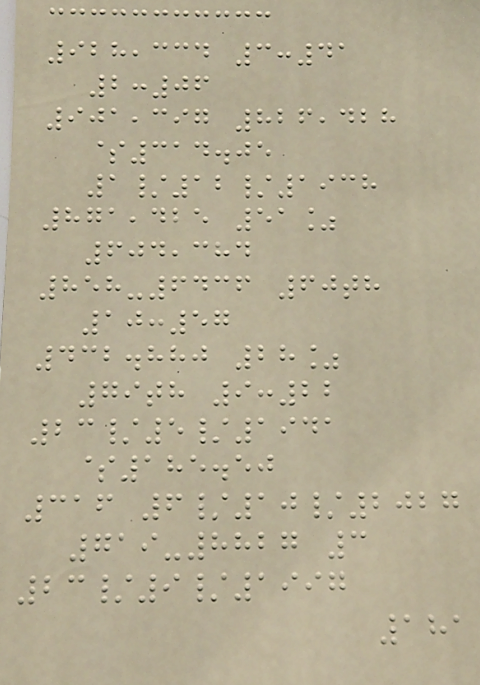928,334 3:41
2:06
901,397 826,428
$314.05
1/12/1938
871,425 51%
604,384
858-6436 60th
10:57
432.880 28%
79th 9:22
23/5/1941
$185.50
316 6/10/2027
719-8827 3
23/9/1997
181
